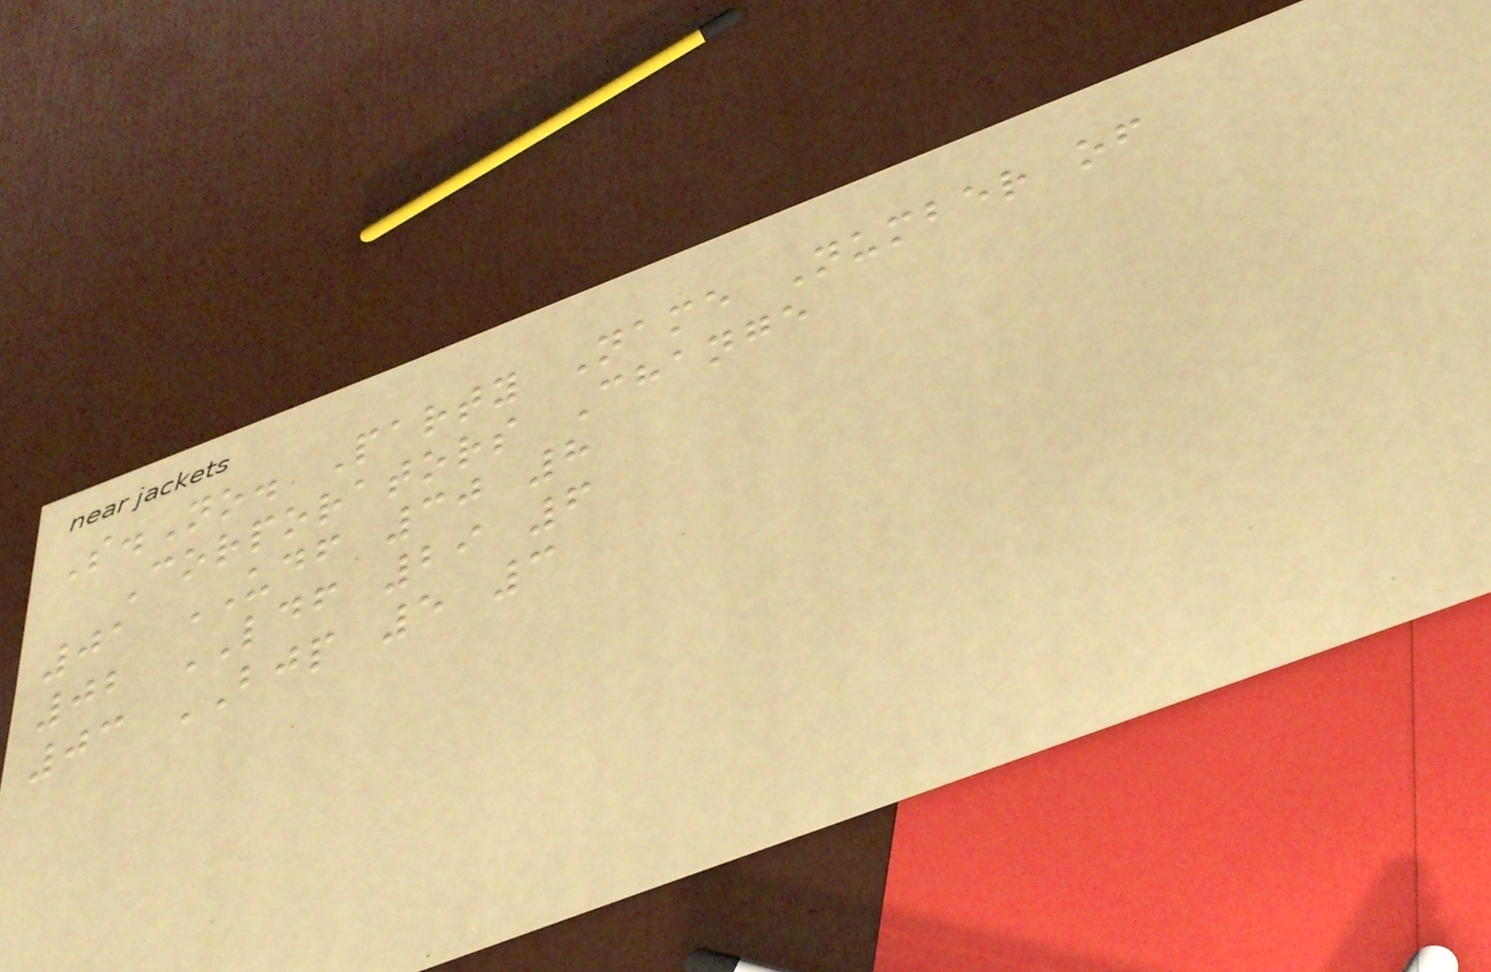S.No. Party Name Number of
Corporators Change
01 UDF 30 8
02 LDF 29 6
03 BJP 5 3
